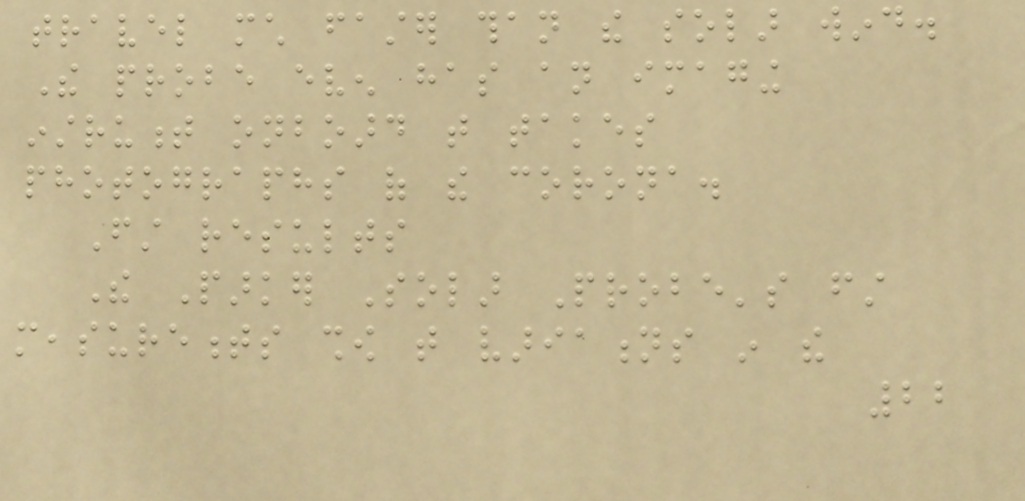travel much faster than the solar wind.
The probe even has an imaging
instrument onboard that takes
photographs of the corona.
First results
The Parker Solar Probe's first
measurements show that variations in the
22
